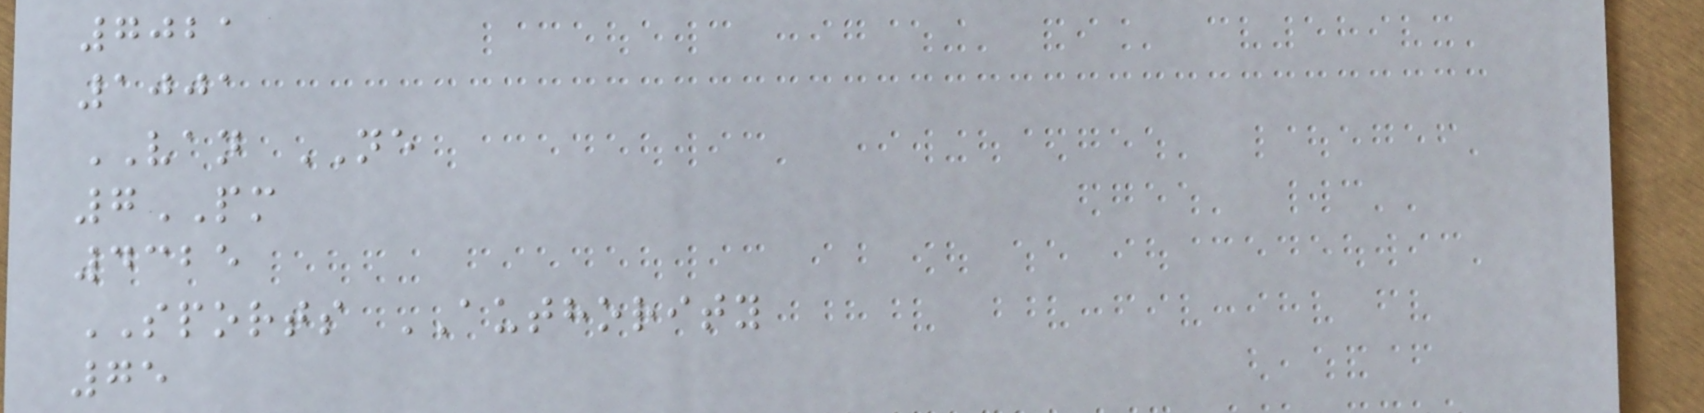7021
1001
VAN NE
7PM
4325
SPORTS AUTHORITY
75
